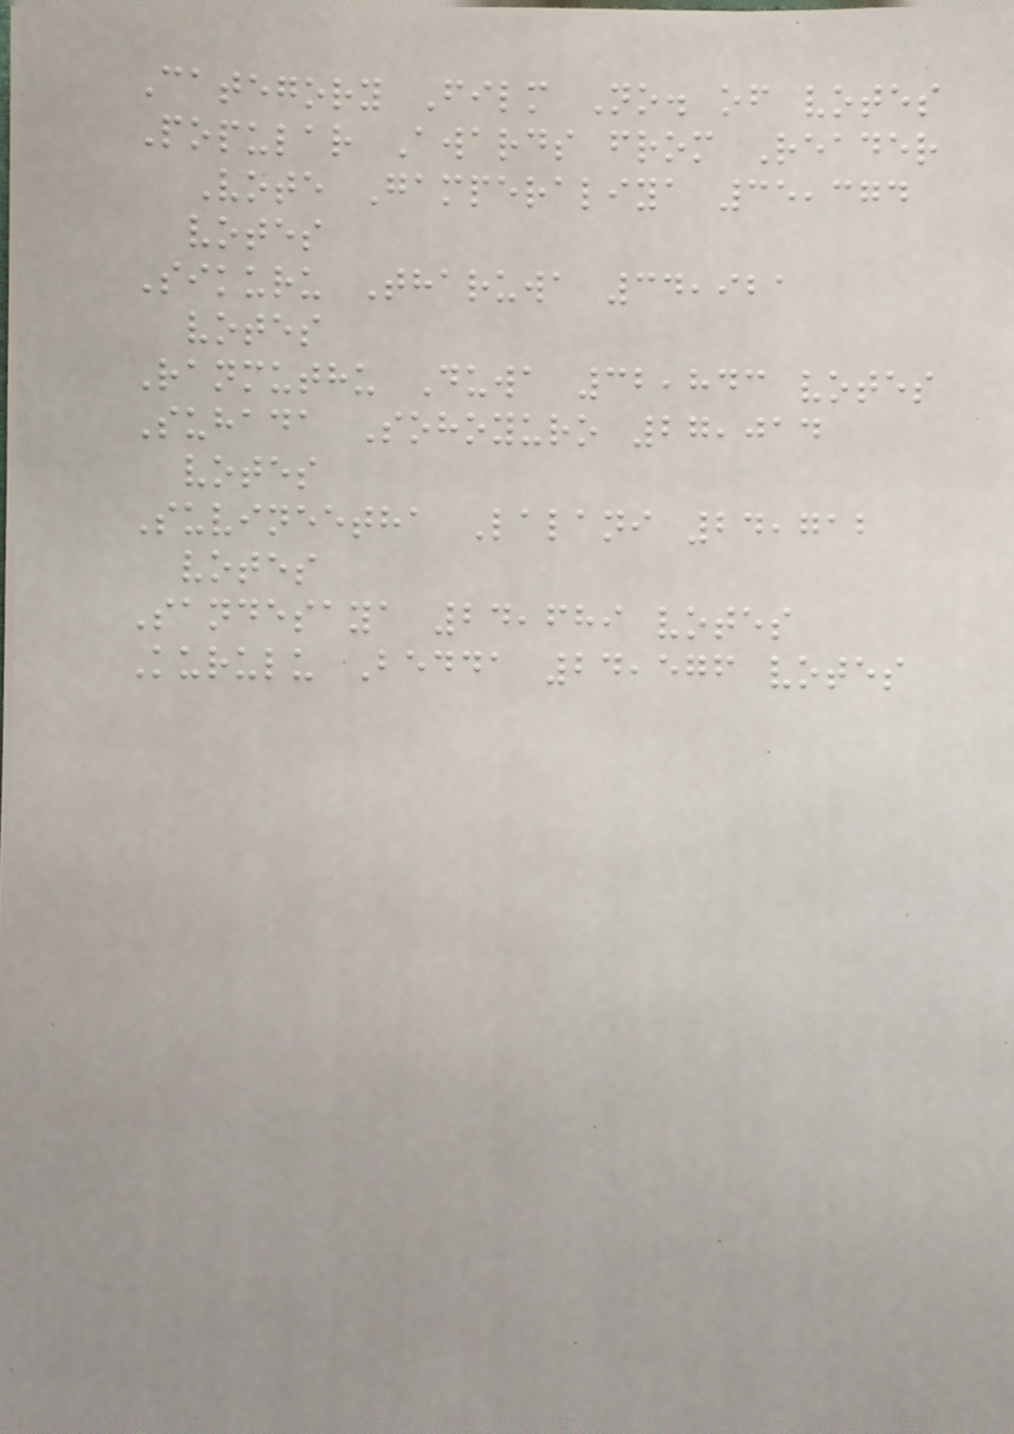Category Film No. of votes
Popular Awards from Reader
Vote Gamperaliya 35,374
votes
Sikuru Tharuwa 34,921
votes
Ranmuthu Duwa 32,843 votes
Suhada Sohoyuro 27,014
votes
Suvineetha Lalani 24,712
votes
Sandesaya 24,689 votes
Kurulu Bedda 24,576 votes
